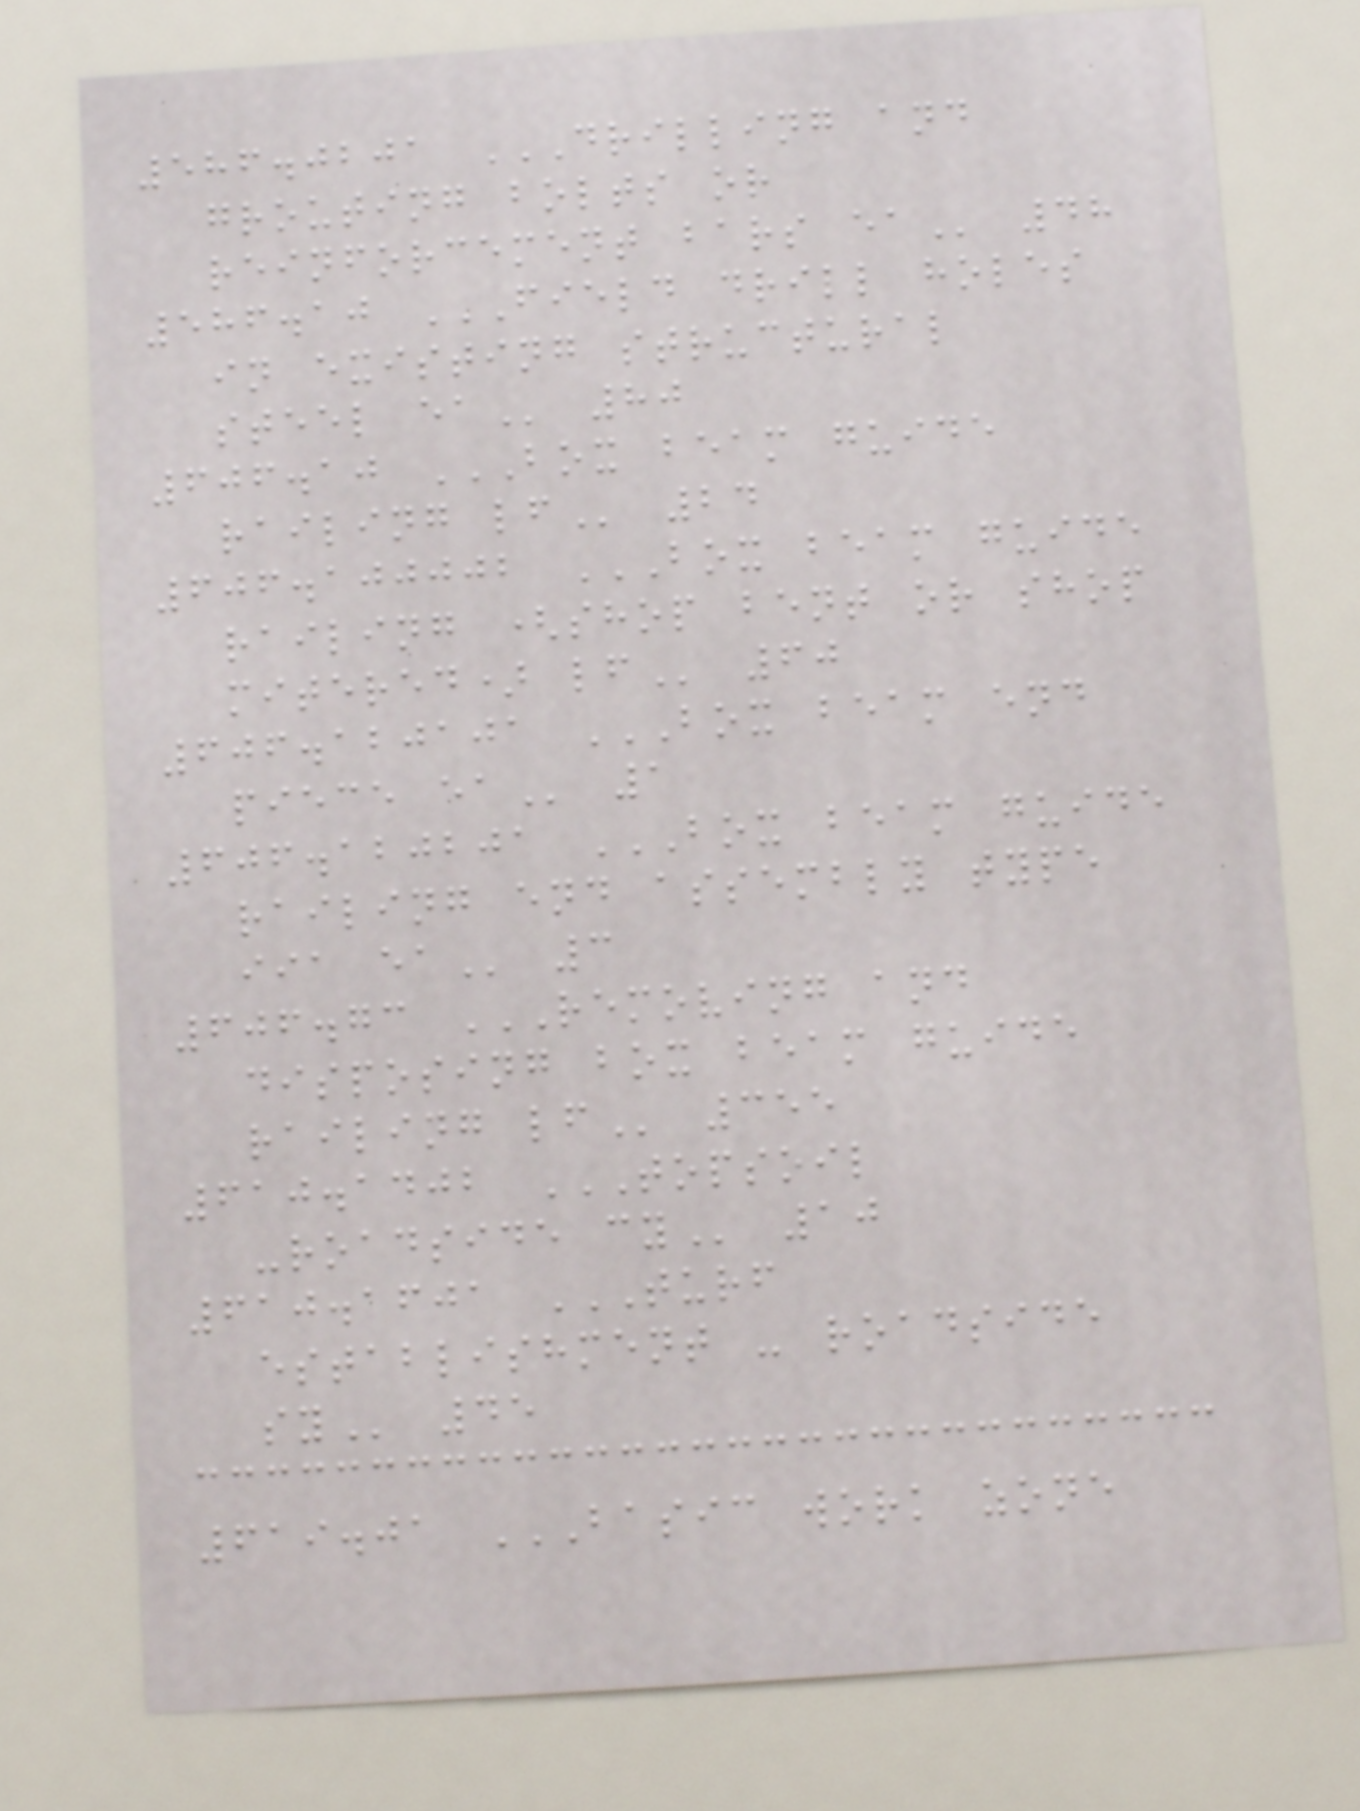586.0201 DRILLING AND
GROUTING BOLTS OR
REINFORCEMENT BARS EA 48
586.10 FIELD DRILL HOLES
IN EXISTING STRUCTURAL
STEEL EA 80
606.10 BOX BEAM GUIDE
RAILING LF 24
606.100002 BOX BEAM GUIDE
RAILING (SHOP BENT OR SHOP
MITERED) LF 60
606.120101 BOX BEAM END
PIECE EA 1
606.120201 BOX BEAM GUIDE
RAILING END ASSEMBLY TYPE
IIA EA 3
606.73 REMOVING AND
DISPOSING BOX BEAM GUIDE
RAILING LF 355
610.1402 TOPSOIL
-ROADSIDE CY 10
610.1601 TURF
ESTABLISHMENT - ROADSIDE
SY 45
619.01 BASIC WORK ZONE
